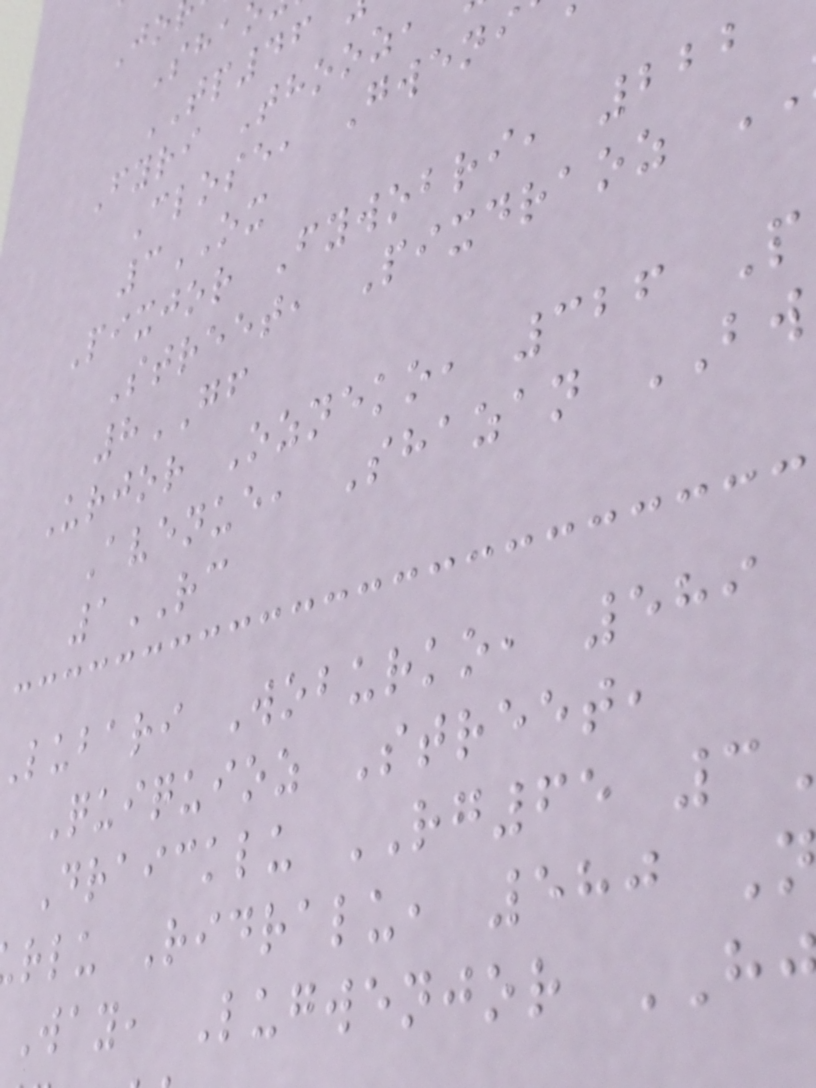TP46
Fyri Thooz,
Close, Gweni
3OX
Pixjor Fywobri, 222
Street, Pixdraoz
8GF
Urjor Ozneko, 326 P
Avenue, Shazan BW
1RC
lubari Woburko, 589
Quiquioz Street,
Draicklu RG65 3
rlu Ridralu, 580 N
Way, Lugwenjor
